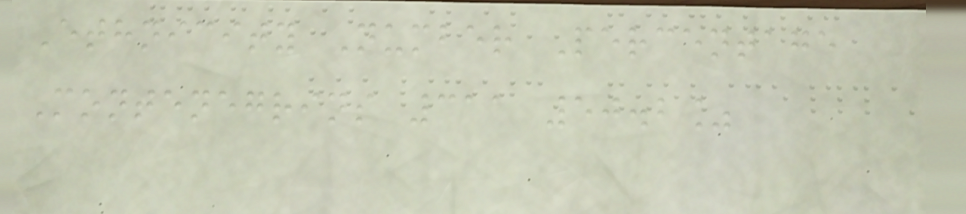Ethnicity Number Percentage
Montenegrins 311 50.2%
